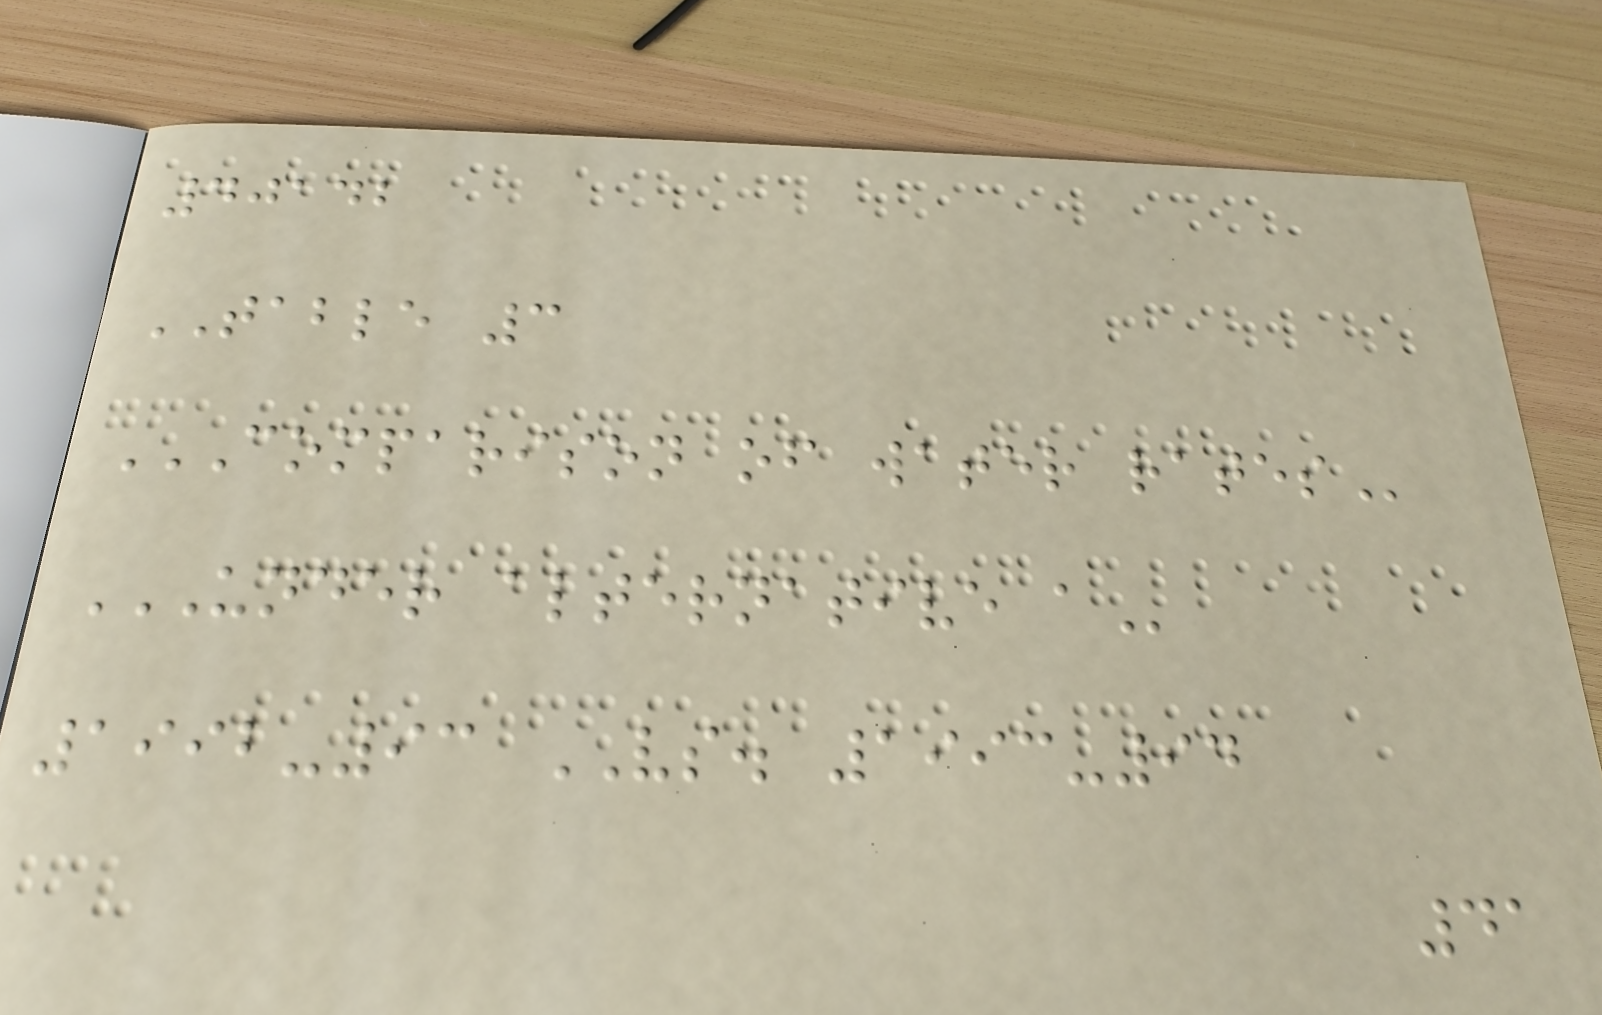40142
TABLE 3
COMPARISON OF WATER RATES
UNDER ALTERNATIVE A
1992-93 VS. 1993-94
41
